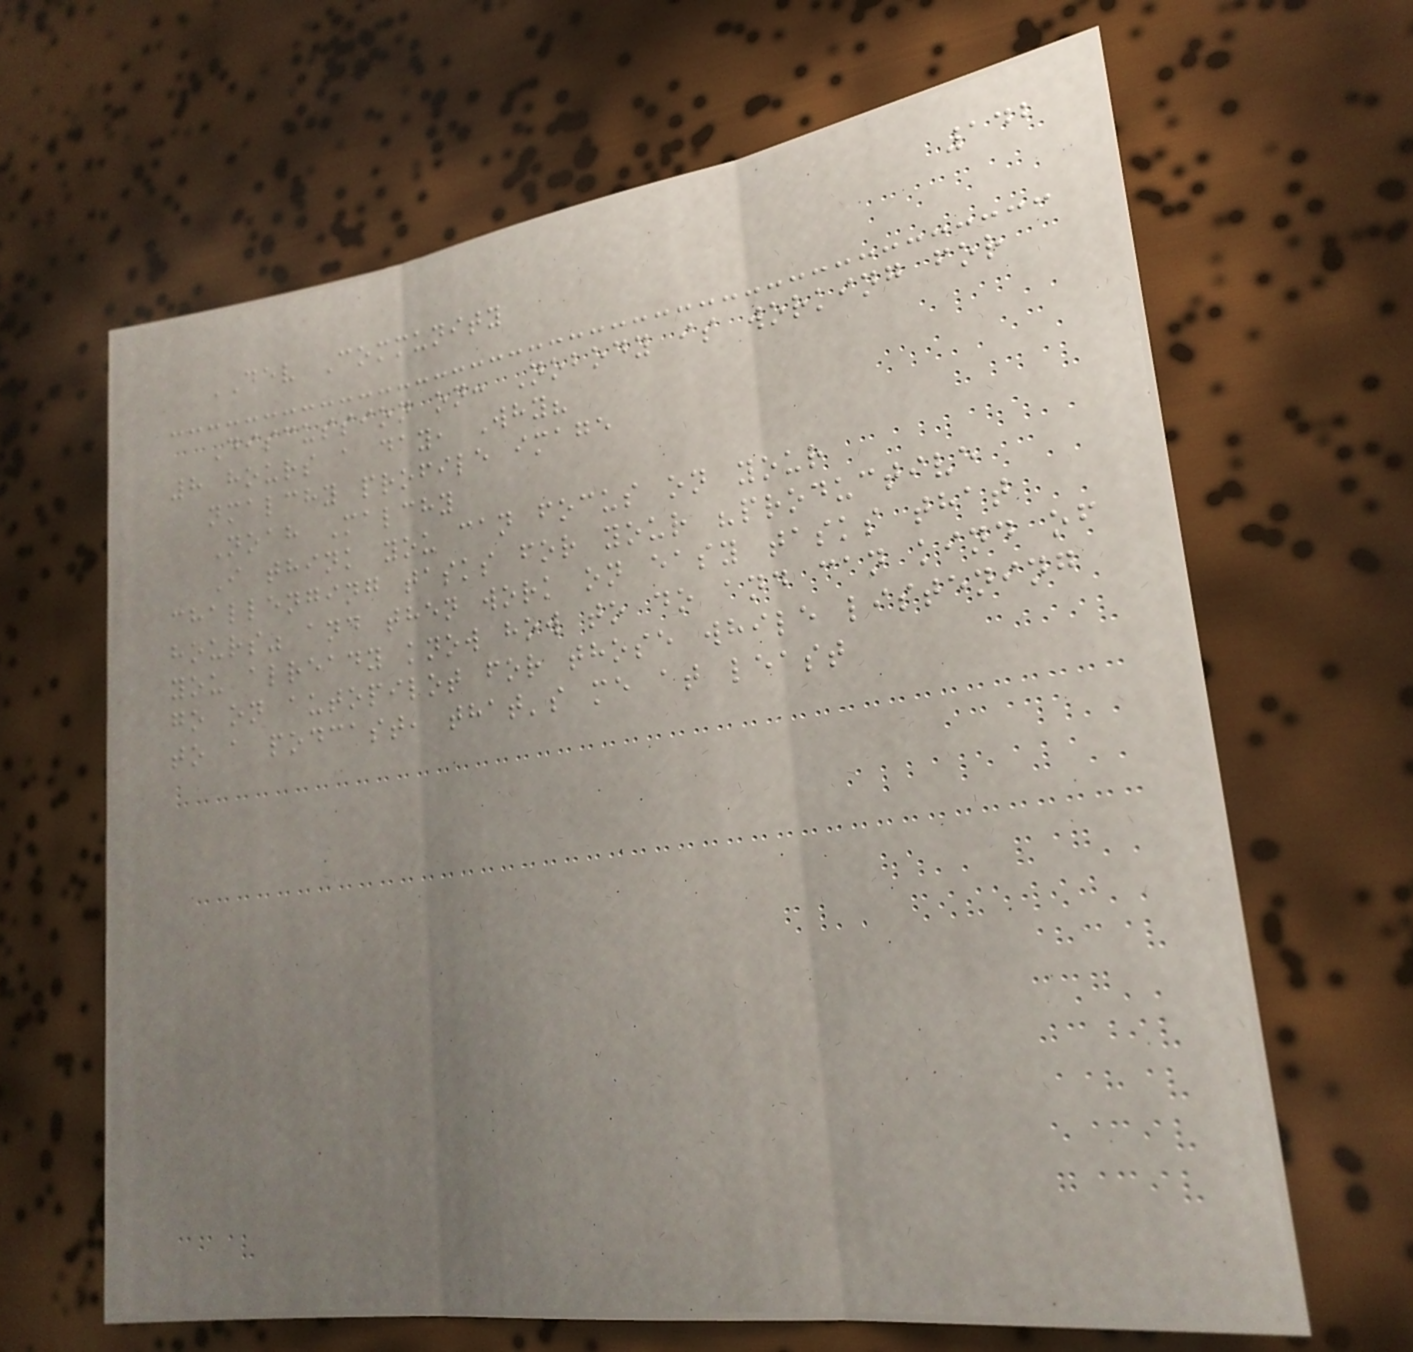142
DEV Community
Discussion on: Nobody is working for
8 hours a day, Why?
nmalchy profile image
Noah Malchy
I think you can focus on your
challenging tasks for your "productive
hours" and then work on easy tasks that
you already know how to do and can kind of
go on autopilot for those while listening
to a podcast, that's me at least
